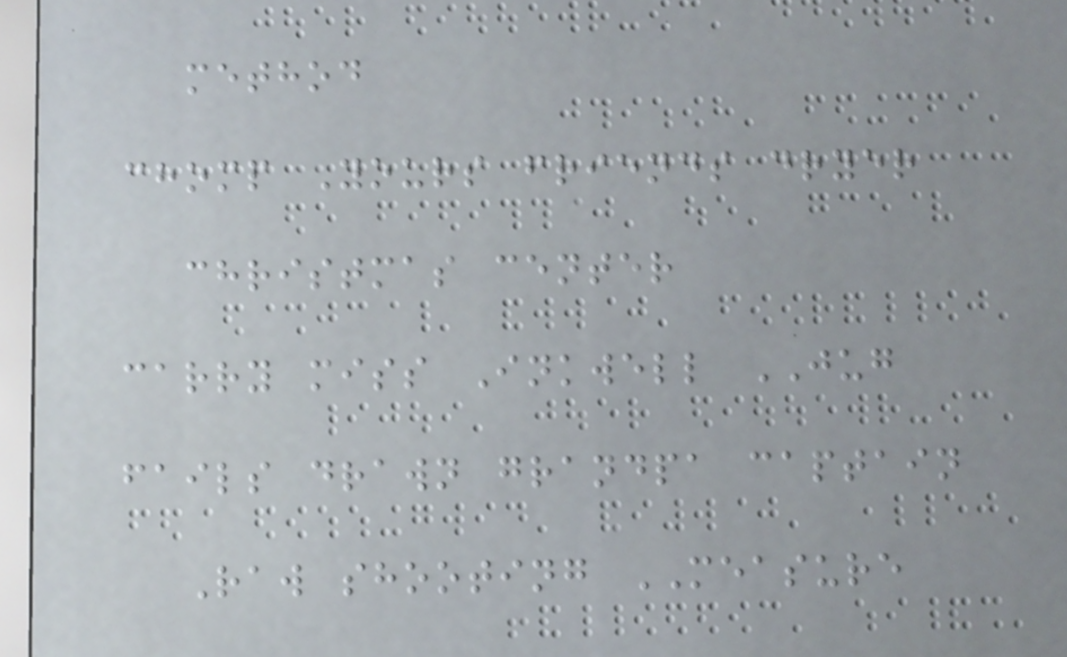method
chomp Yours friends dryer
christmas center
carry miss Inkwell JUG
fails drawn grandpa captain
Raw shooting MEASURE
